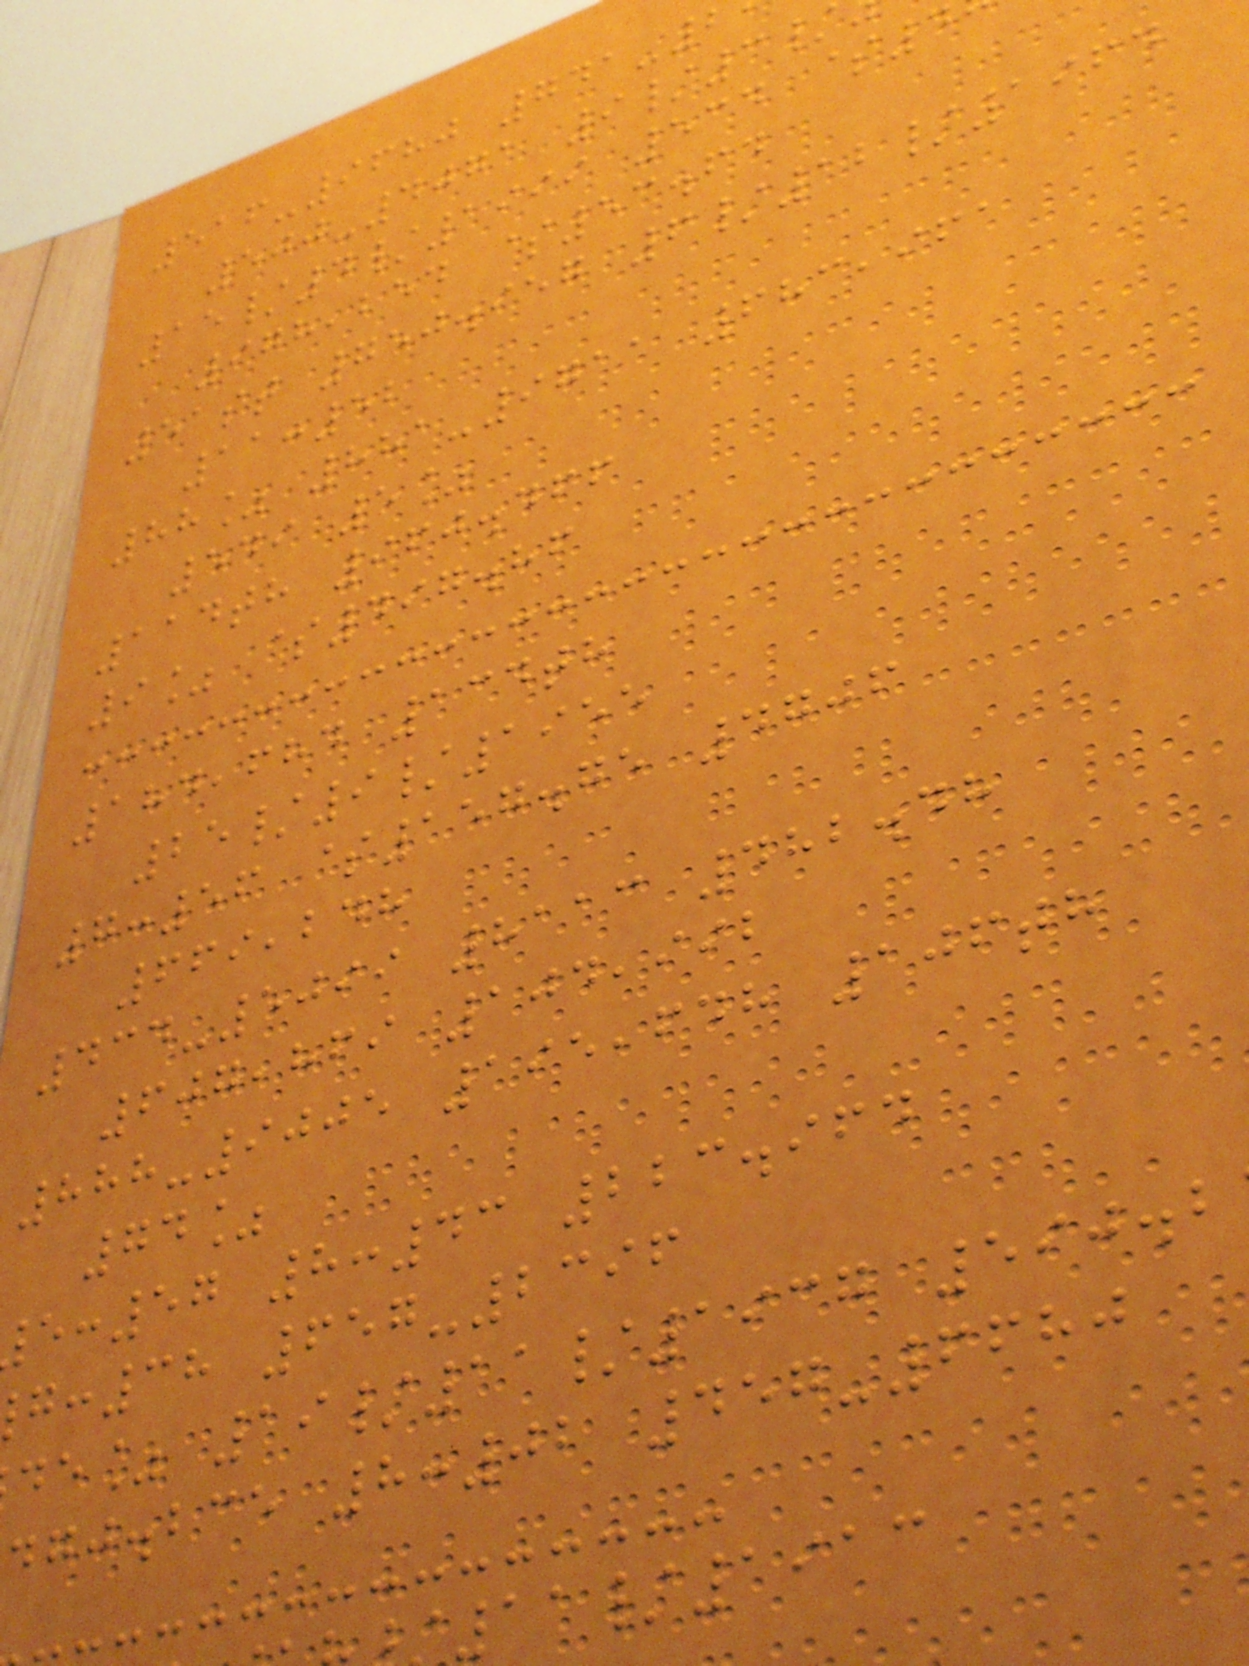516-9680 741-
500-4071 9/3/
15/4/1999 534 $4
978,254 $53.64
51st 750.957 6/12/1964
11:52
88% 881-9711 683,961
549 5%
114th 960.466
9% $497.86
184,684 134th
25/9/1955
7:56 $157.75 4706
669,248
434-5099 8113 482.48
607,869 104,992
888-9005 195,648 106th
74%
:57 8:43 223.964
:38 657-2396
de% 19/11/1937 590.2
dgj.bce 8:02 457-6680
11/1913
